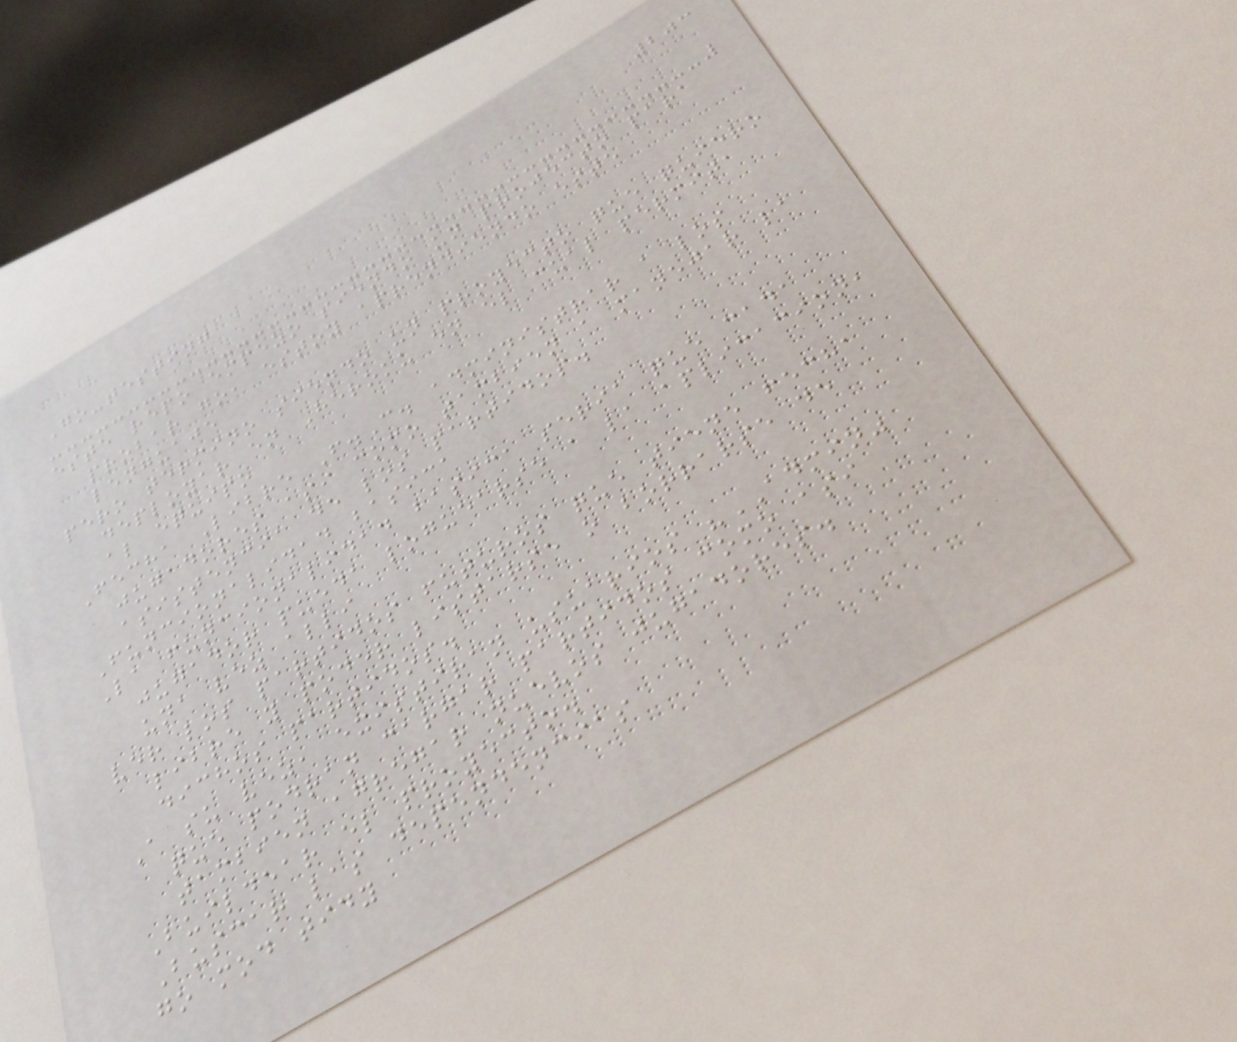203
Go-testing
este repo empezo siendo un projecto para
probar go, estoy aprendiendo este
lenguaje
pero termino siendo un proyecto que quiero
deployar en Heroku en el cual permita
al equipo
Fecha Libre F.C. administrar a los
jugadores asi como tambien a manejar la
asistencia de los partidos.
Funcionalidad basica
La funcionalidad basica seria que cada
jugador pueda loguearse a la aplicacion,
una vez alli
ver los partidos futuros que tiene fecha
libre y poder listarse o borrarse de
dichos partidos.
A su vez, existiran usuarios "ADMIN"
que podran cargar partidos como asi
tambien agregar nuevos jugadores.
Buildear el proyecto.
Buscar las dependencias
go mod tidy
